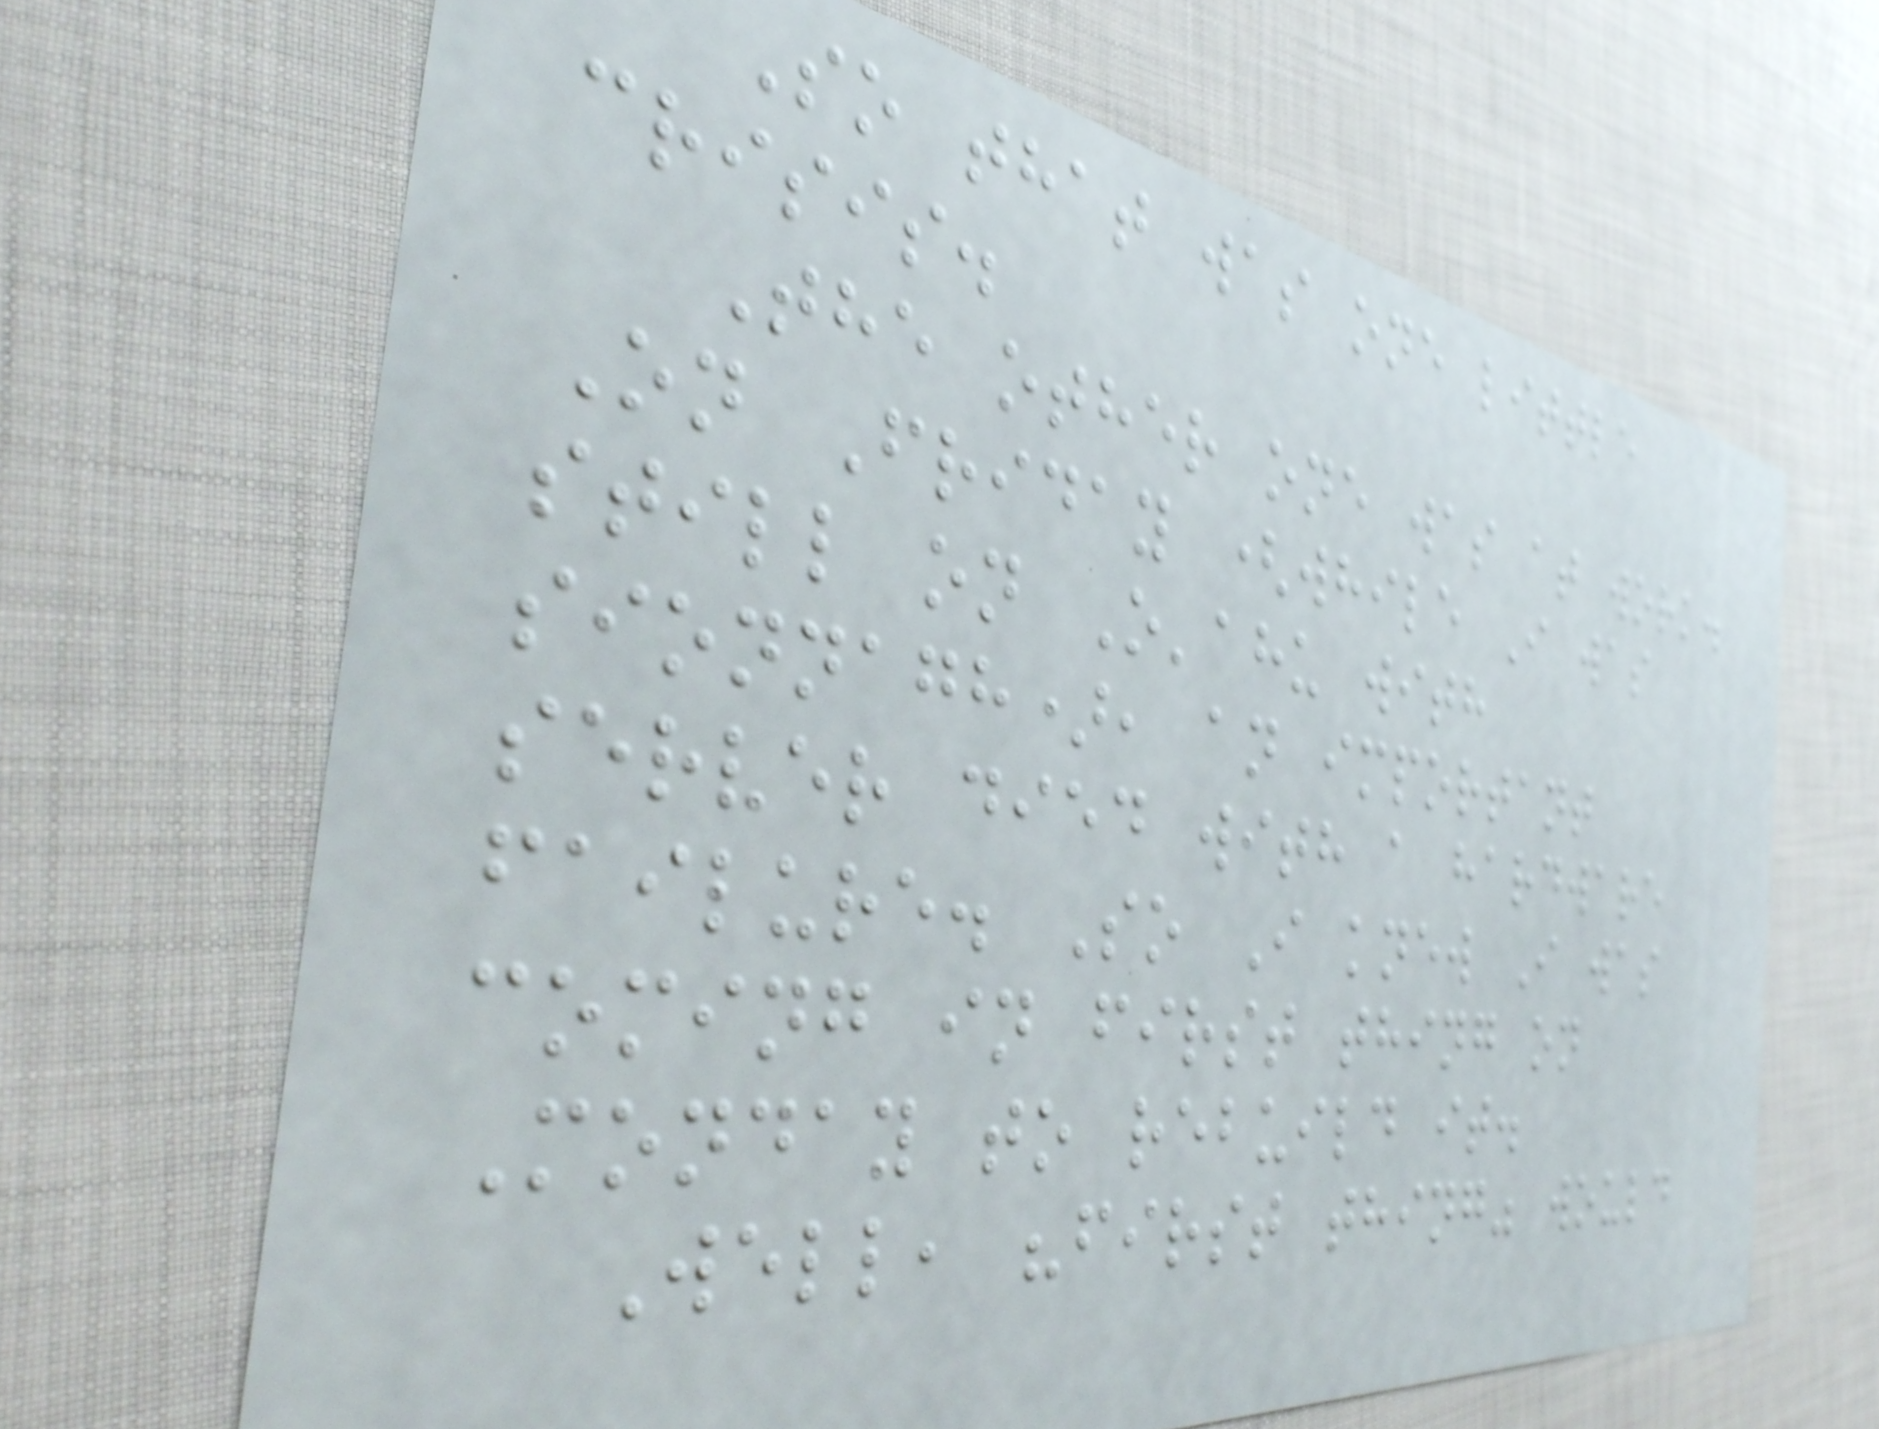So that was one little
crisis.
The other one was at work.
On Friday (while I was
still on O'ahu with
sionnagh), an important
server died with a hardware
failure. So I knew I was
coming in first thing on
Monday to rebuild it.
Well, "first thing" would
